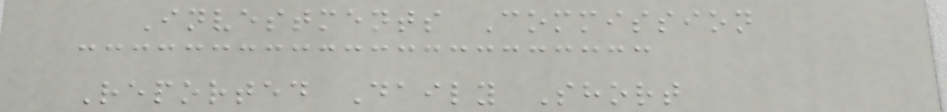Investments Commission
Reported Daily Short
